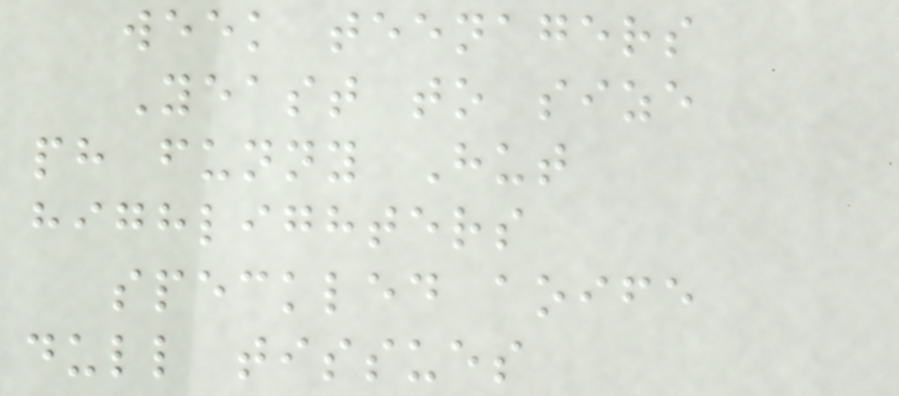week teenagers
Yeast to size
ph funny Hut
highlighters
speckled aoife
dull tissues
